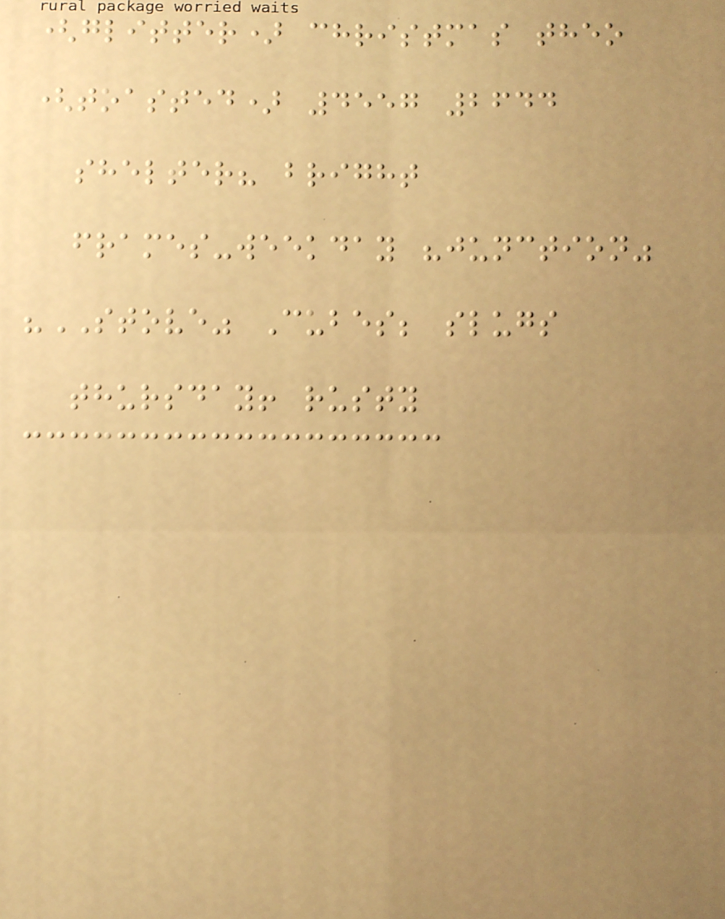(glitter) christmas theo
(toasted) 4557 2644
shelter? bright
frames-weekday "junction"
"STOVE" Cubes; slugs
thursday! rusty
